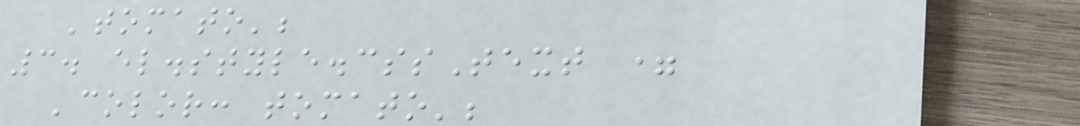'tomato';
3. el.style.cssText =
'color: tomato';
